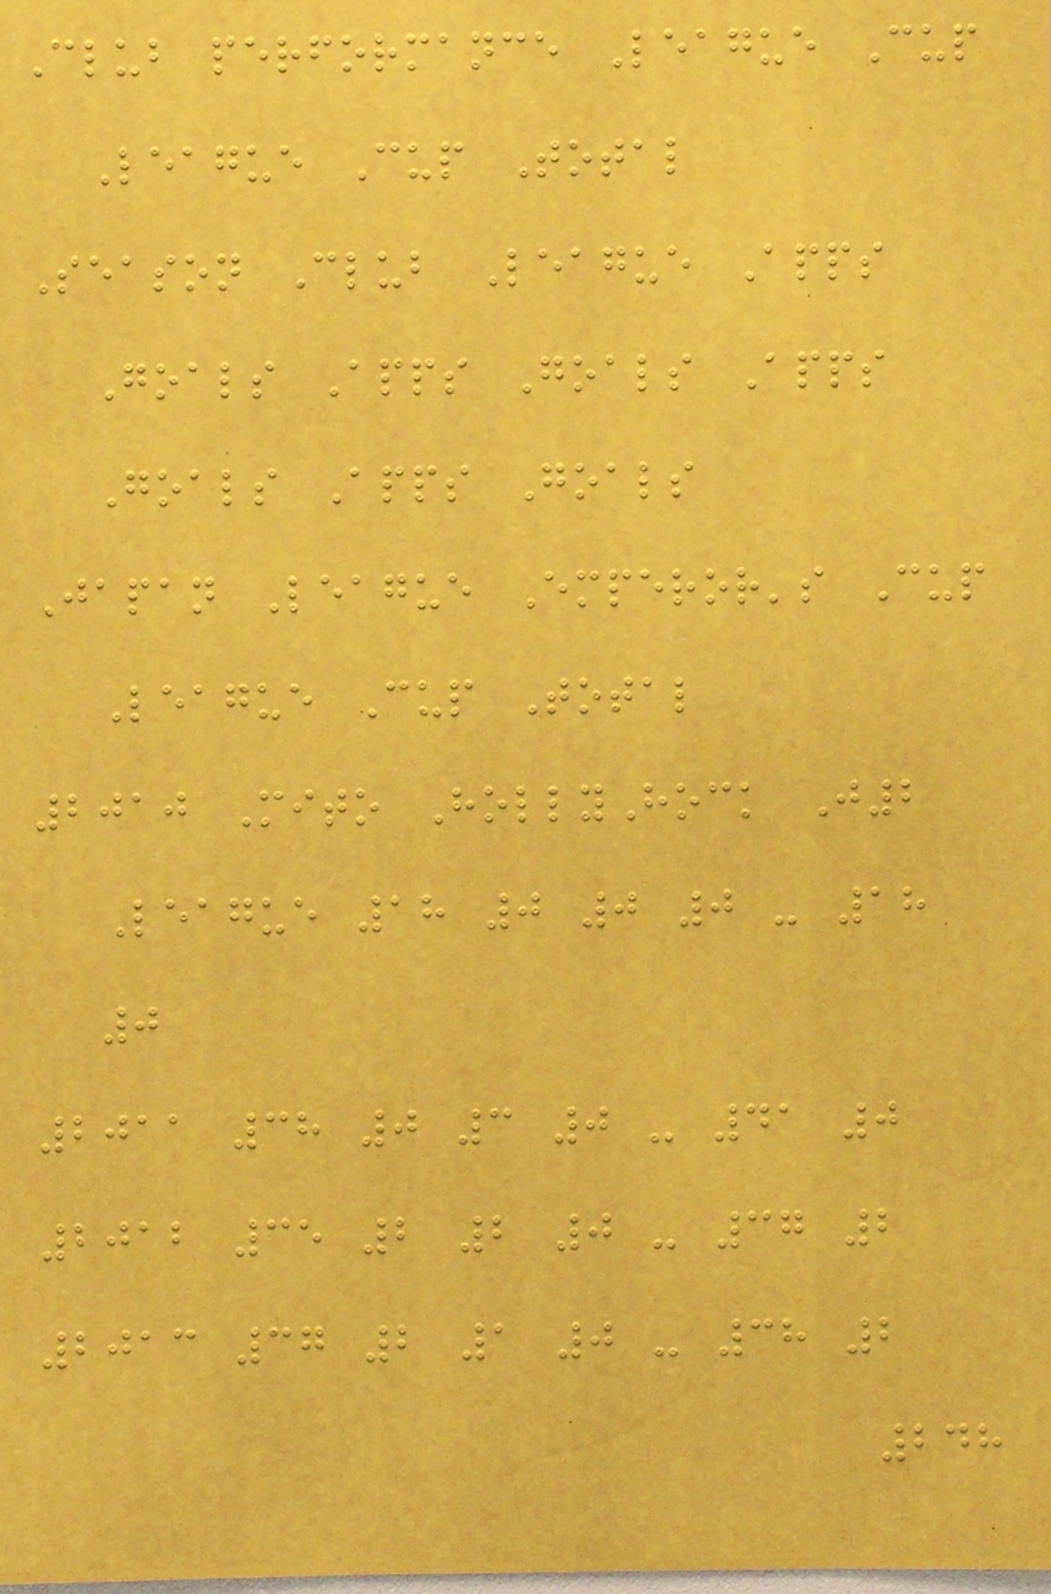Club performance League Cup
League Cup Total
Season Club League Apps
Goals Apps Goals Apps
Goals Apps Goals
Japan League Emperor's Cup
League Cup Total
2010 Mito HollyHock J2
League 18 0 0 0 - 18
0
2011 38 0 3 0 - 41 0
2012 35 2 2 0 - 37 2
2013 37 2 1 0 - 38 2
248
